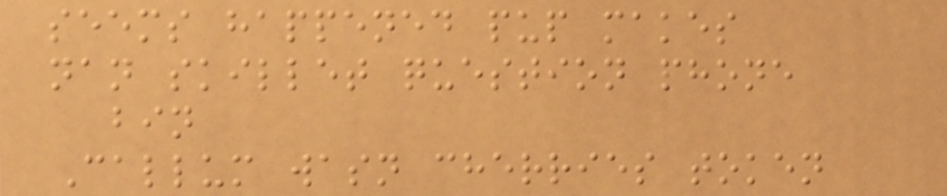seems happened pup makes
nan skillet question phone
bin
Callum wasn cherries token
